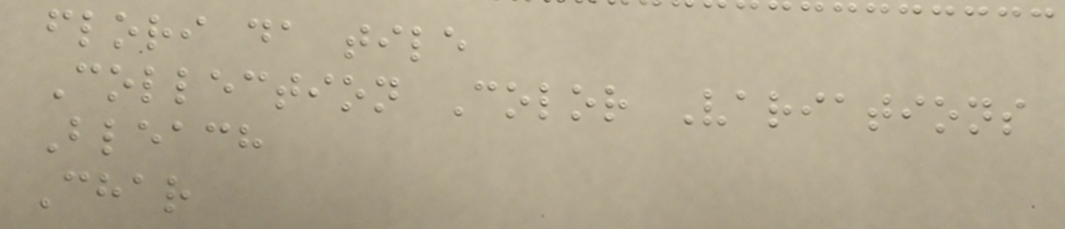flori da tile
Collection Color Variations
Bleach
Char
